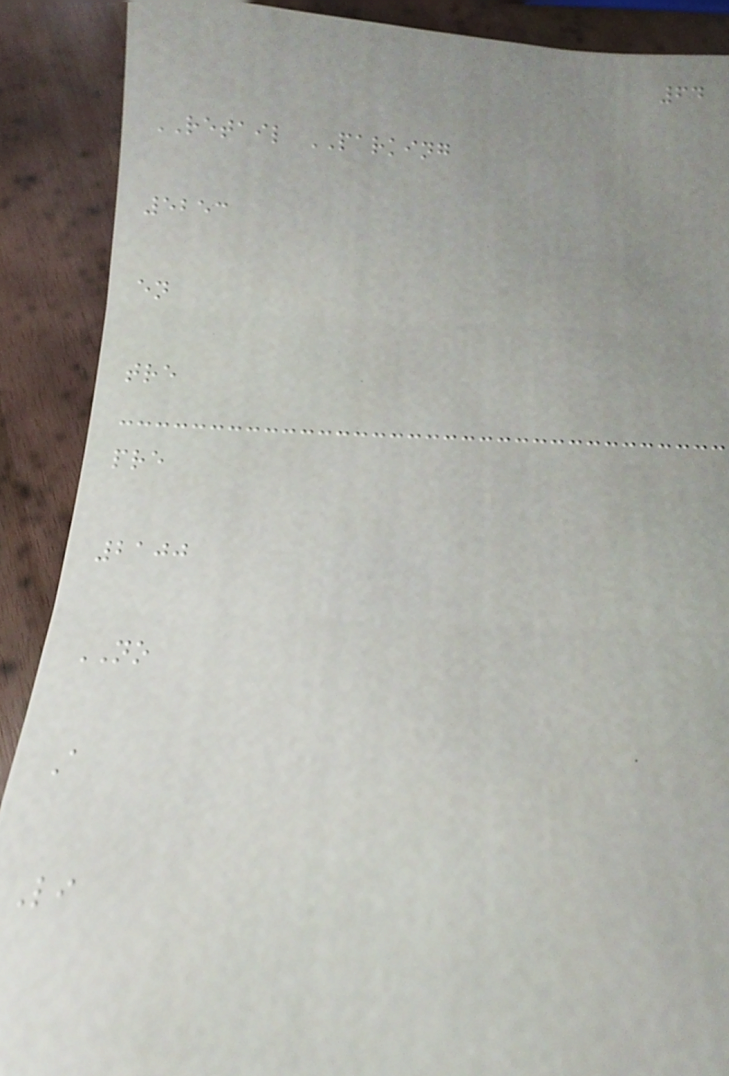64
RETAIL PARKING
5253
en
tre
pre
2100
NO
A
Li
